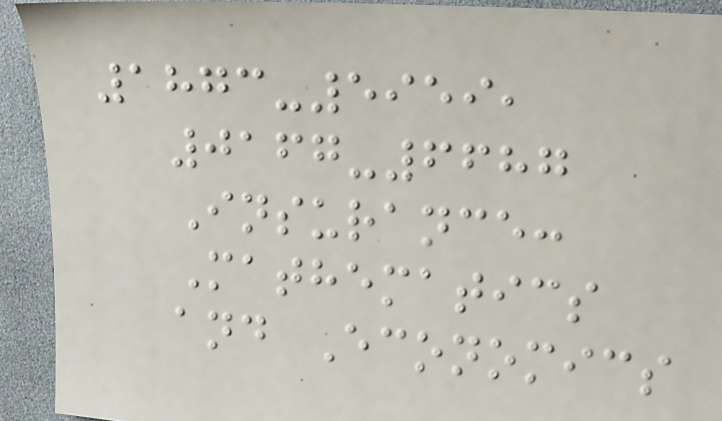1873-5959,
0167-6687
Insurance:
Mathematics
and Economics
